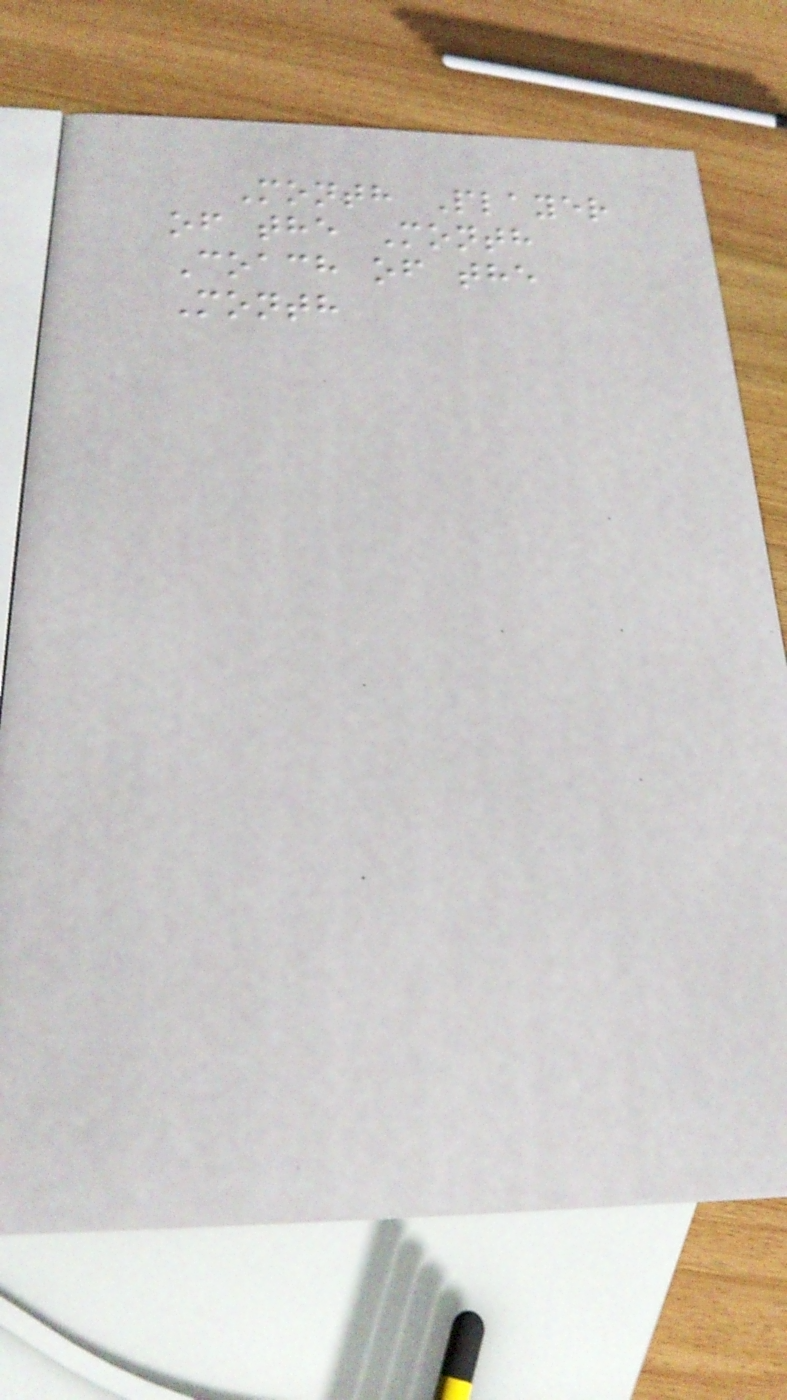Month Player
of the Month
Coach of the
Month
